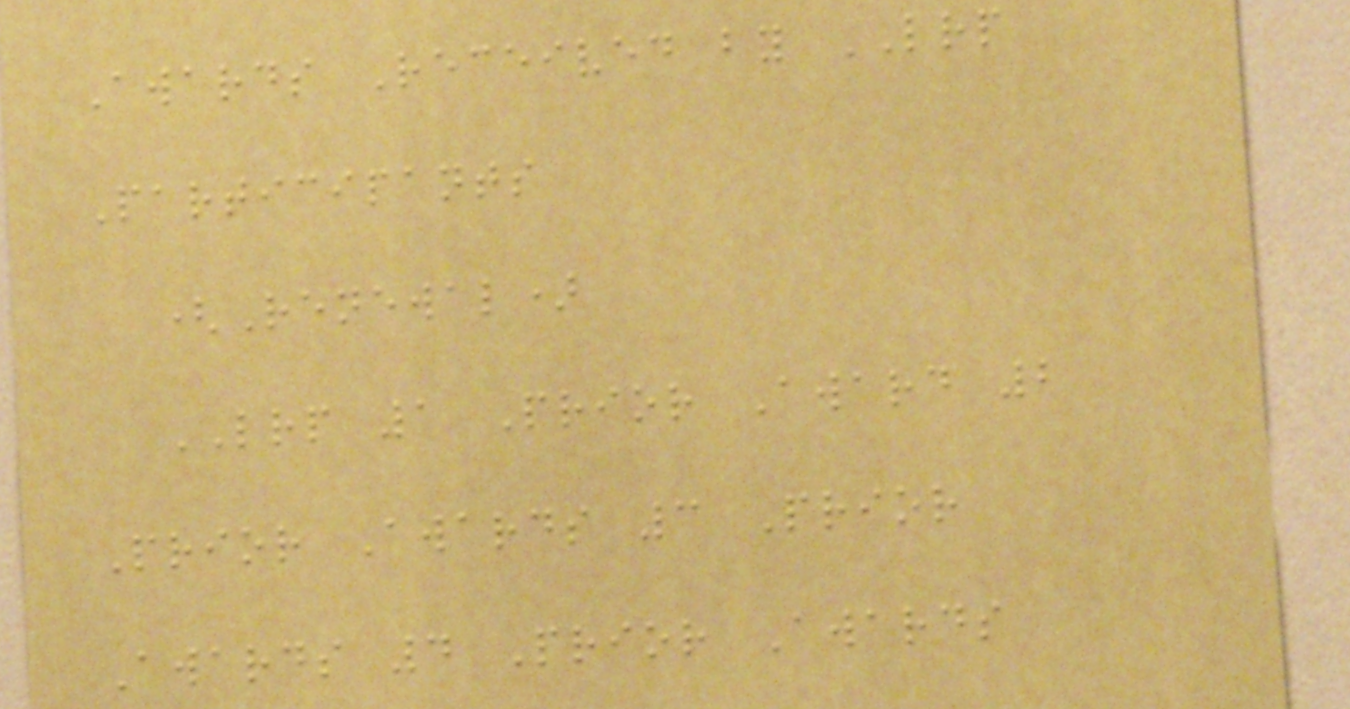Awards Received by LRP
Participants
(Renewal)
LRP 1 Prior Award 2
Prior Awards 3 Prior
Awards 4 Prior Awards
